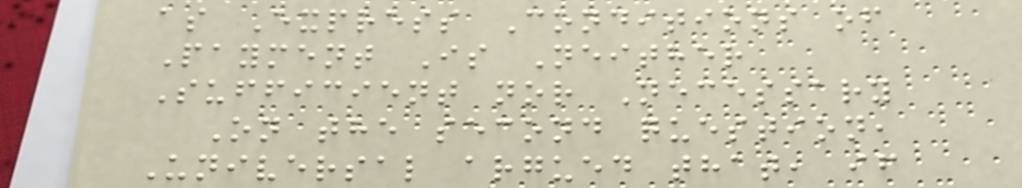as Express Conditions of
Payment Is Neither
Sufficient nor Necessary
On the second question,
Universal argued that, if
